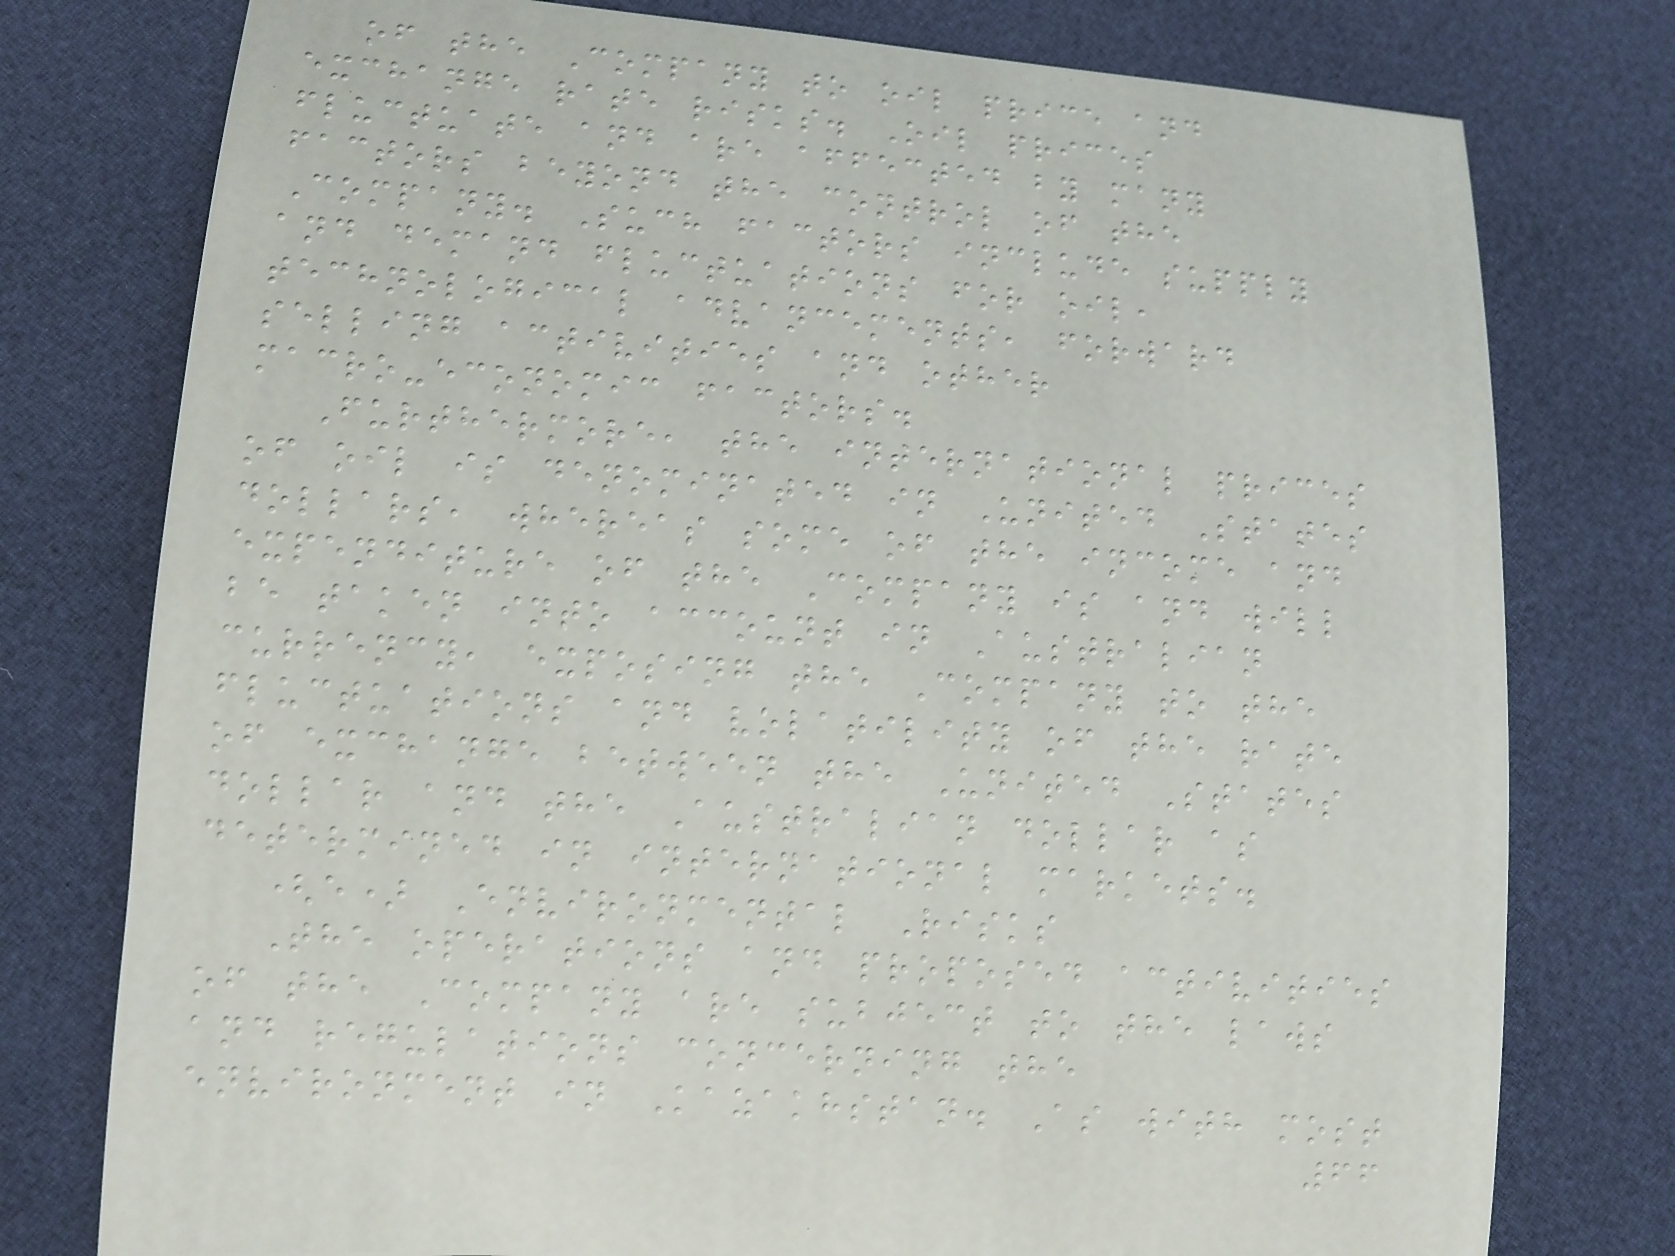of the Company to oil price and
exchange rate risks. Oil prices
fluctuate and are affected by many
factors beyond the control of the
Company. Such factors include supply
and demand fluctuations for oil,
technological advancements, forward
selling activities and other
macro-economic factors.
Furthermore, the international prices
of oil is denominated in United States
dollars, whereas some of the income and
expenditure of the Company is and will
be taken into account in Australian
currency, exposing the Company to the
fluctuations and volatility of the rate
of exchange between the United States
dollar and the Australian dollar as
determined in international markets.
(e) Environmental Risks
The operations and proposed activities
of the Company are subject to the laws
and regulations concerning the
environment in Kazakhstan. As with most
66
